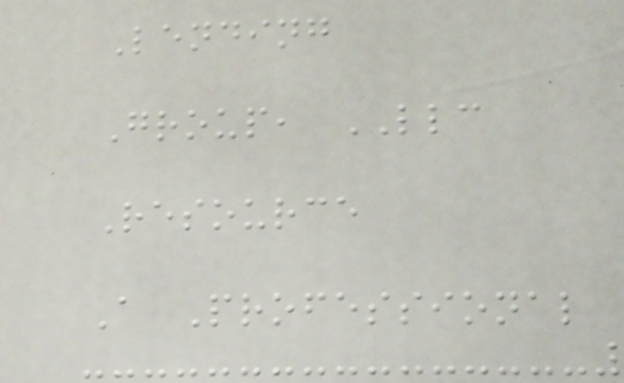Lending
Group, LLC
Resource
A Professional
